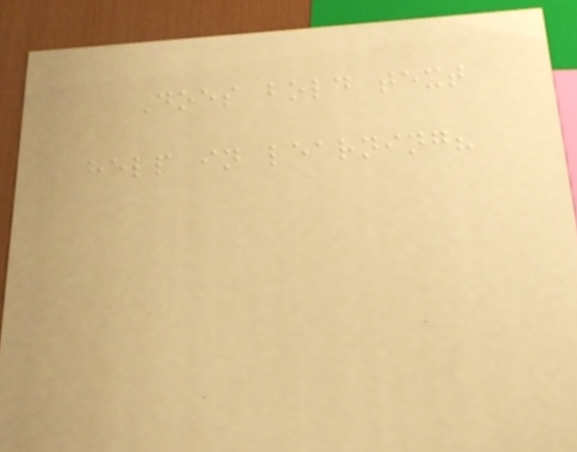Does bold text
help in learning?
